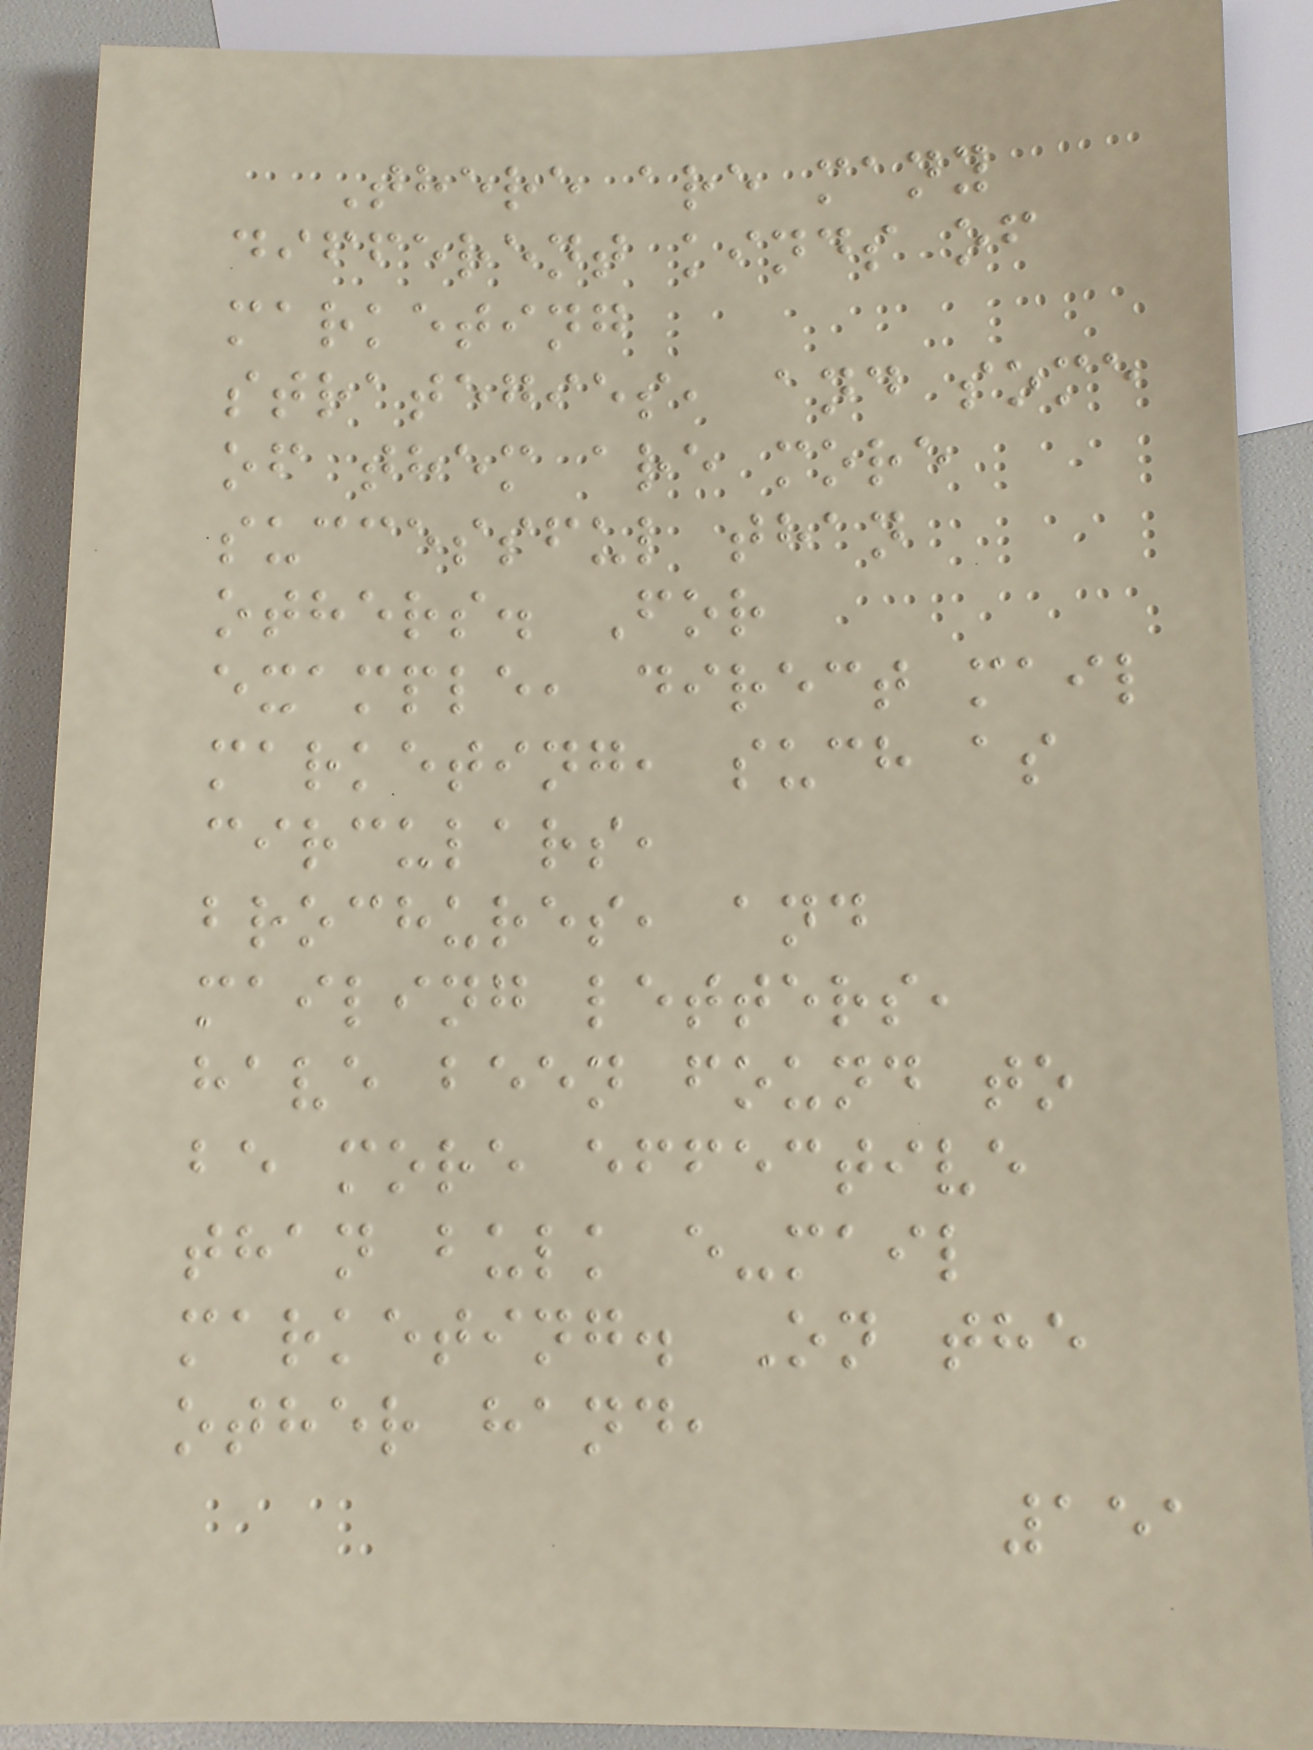There are many
different kinds of
marketing
strategies, and some
of them are more
successful than
others. For
example, direct mail
marketing, such as
circulars,
brochures, and
mailing letters,
have been found to
be more effective
than bulk e-mail
marketing. On the
other hand,
151
